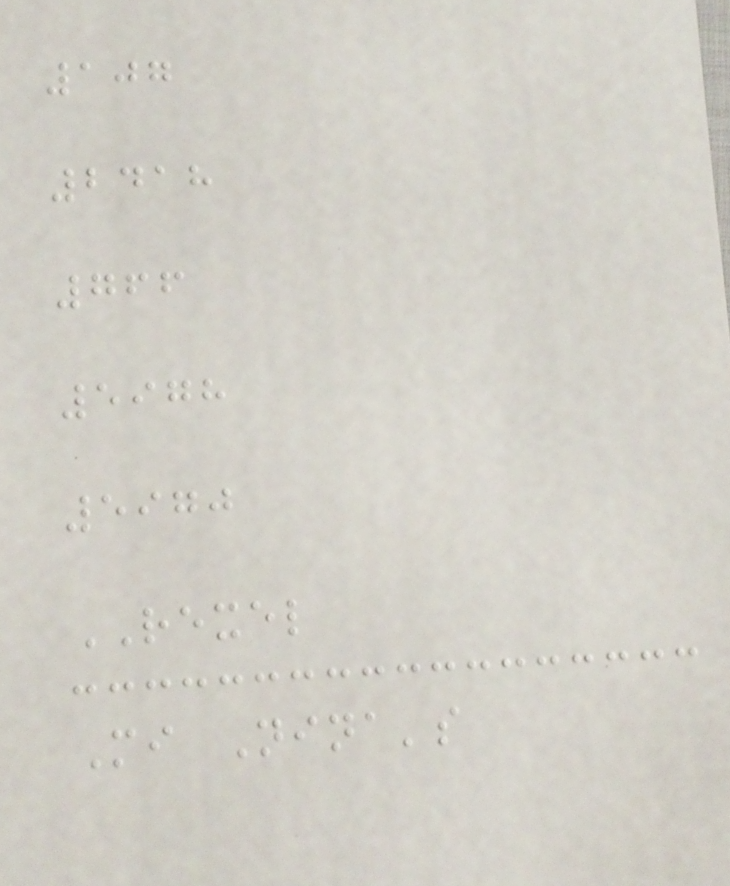107
2418
766
5978
5970
REXEL
Mi Nina's
